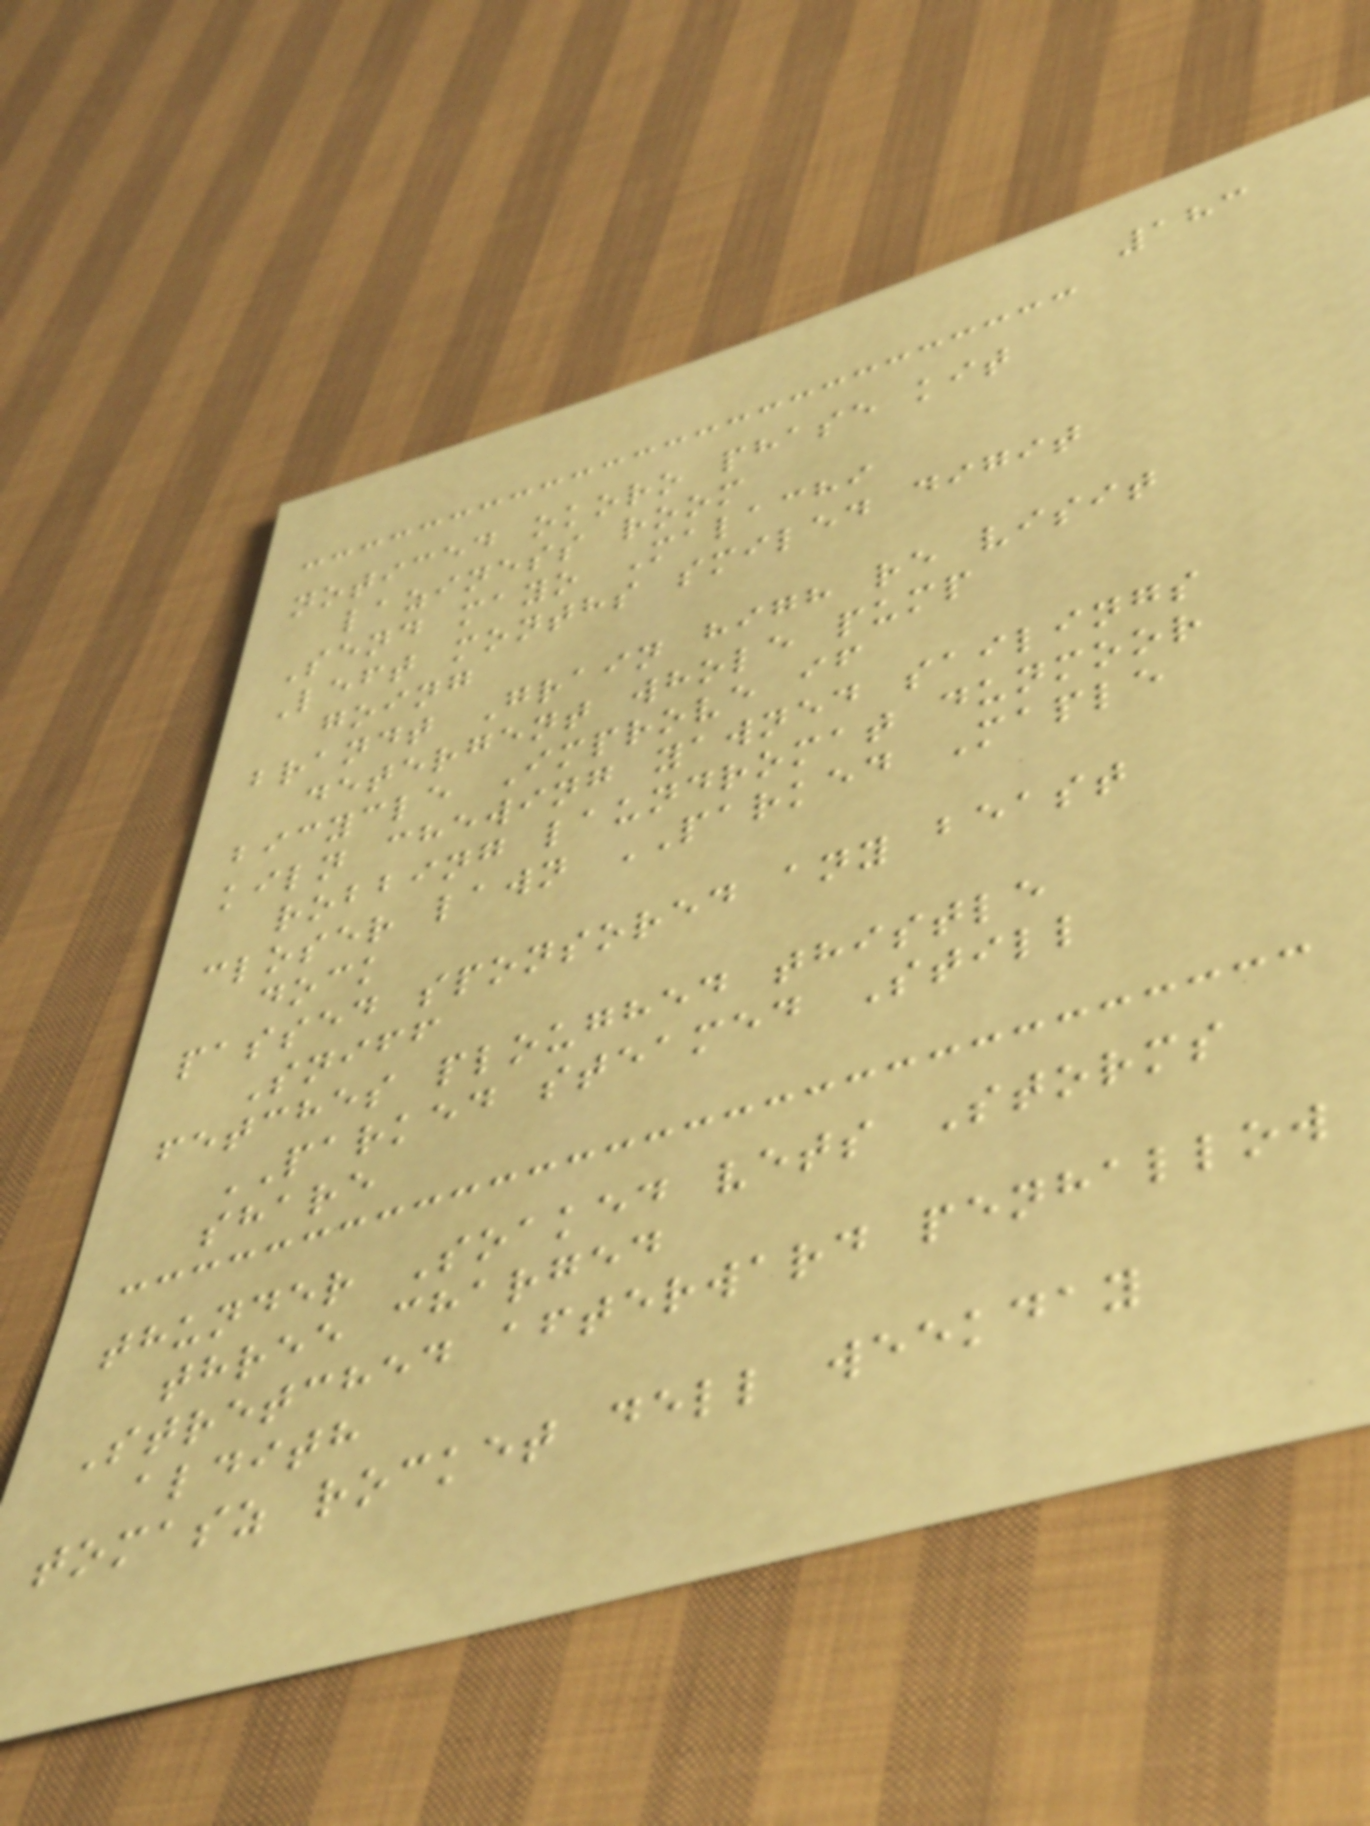183
noticed okoro phase kit
laziness room
Send mayo Malachi
Left months smiled digit
going
brandt Grain high re visit
detergent whole pump
bicycle Improve if
kiln chewing yawned sailings
robbing laundromat dunmoor
closer lawn PARKED Maple
dock
passed sponsored any beast
Sniff
fetches ploughed thistle
PARKED steamed Still
share
thunder Soaked vets Storms
three charged
Stretched afterward penhallow
aldith
tomasz rocket dell weekday
